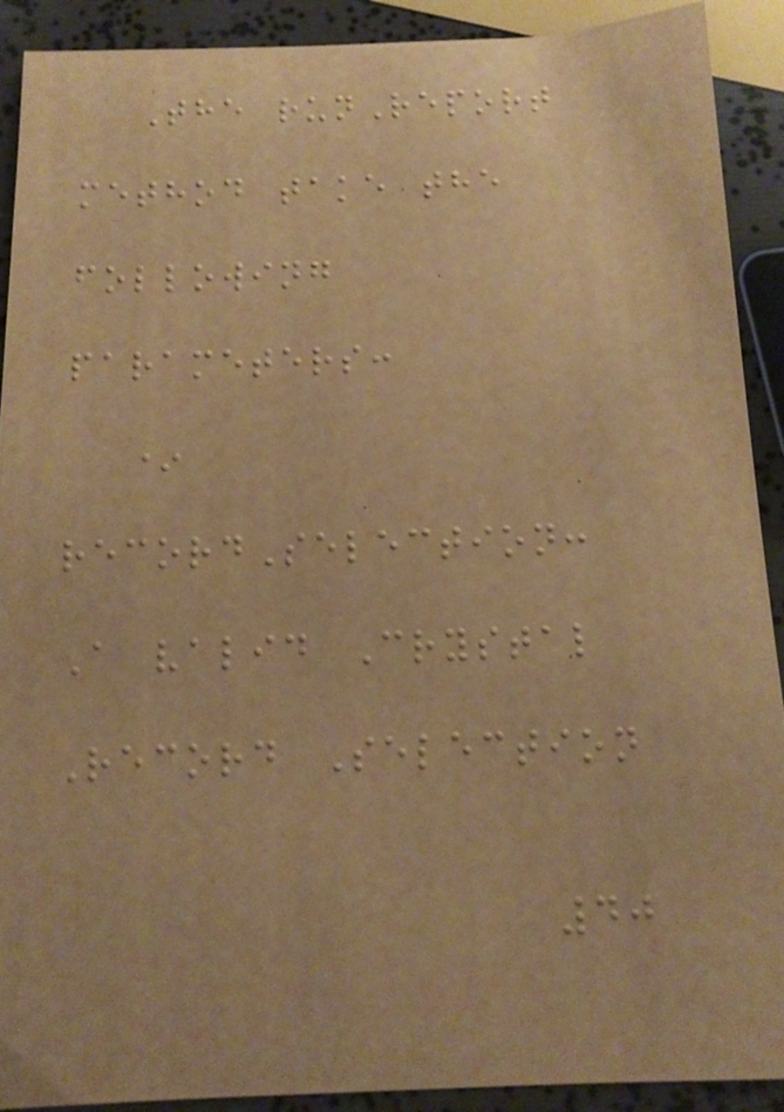The runReport
method take the
following
parameters:
*
recordSelection:
A valid Crystal
Record Selection
40
